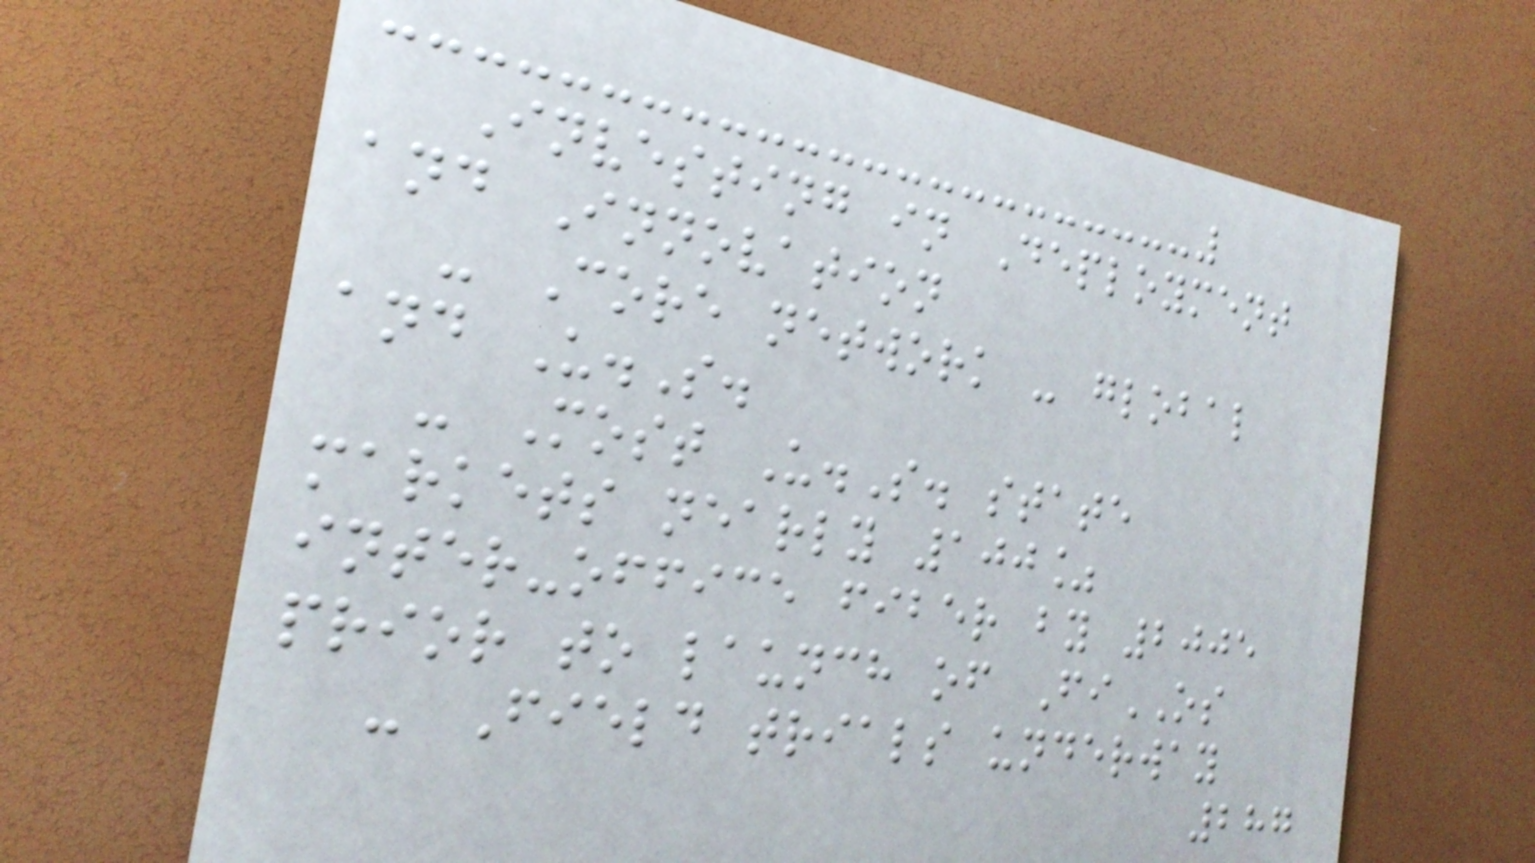Investing in Deployment
and Innovation
- Core network - global
and U.S.
- Most U.S. state
markets nearly 100%
inter-office fiber by 2005
prior to launch of FiOS
- Field trials underway
287
